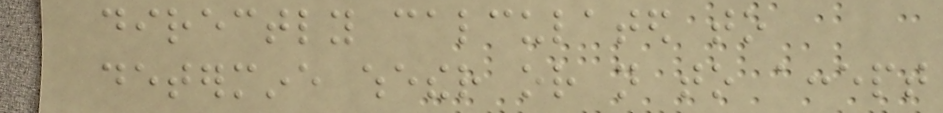directly calculated to
determine whether or not to accept
